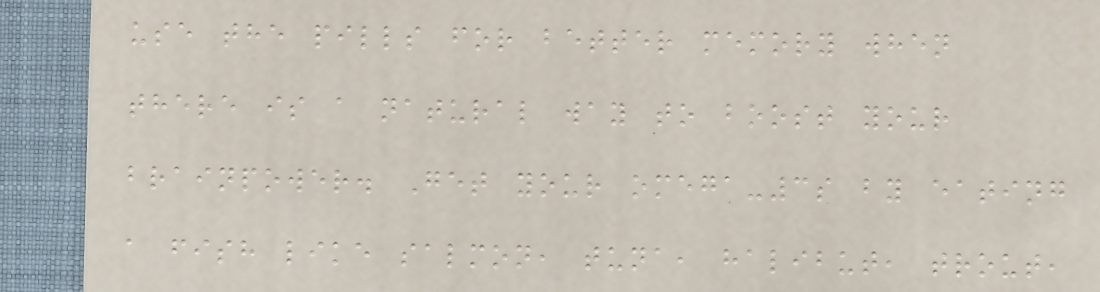use the pills for better memory when
there is a natural way to boost your
brainpower. Get your omega-3s by eating
a fish like salmon, tuna, halibut, trout,
